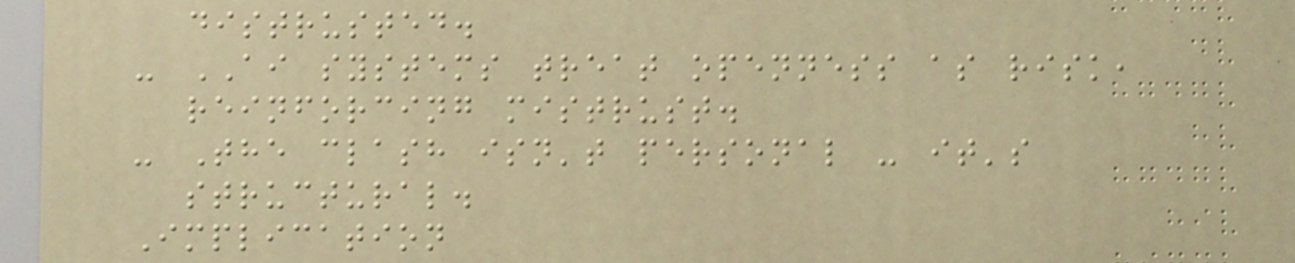distrusted.
- AI systems treat openness as risk,
reinforcing mistrust.
- The clash isn't personal - it's
structural.
Implication
